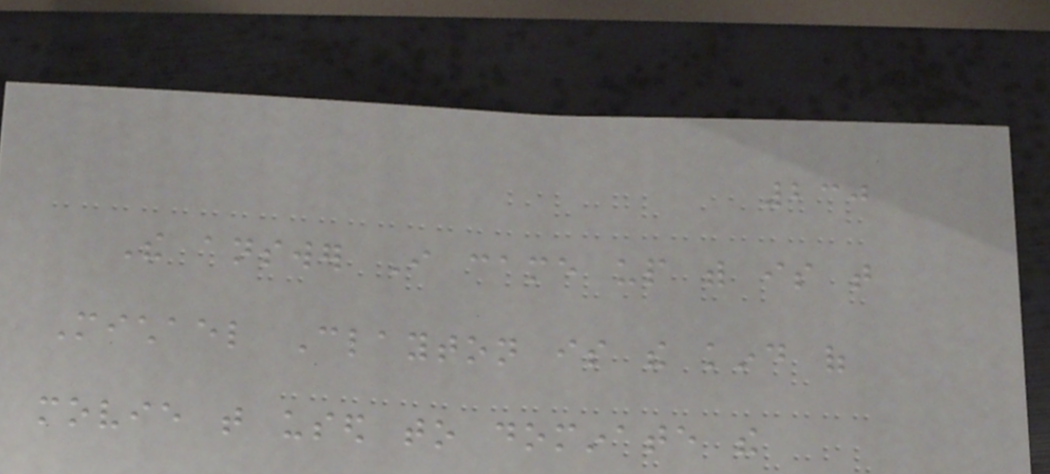230
The answer I came up with is that
Michael Clayton is the kind of
movie that used to dominate the
